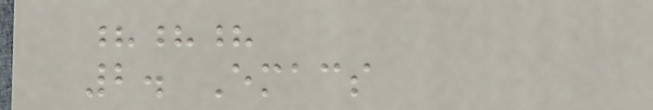???
2. Emacs
